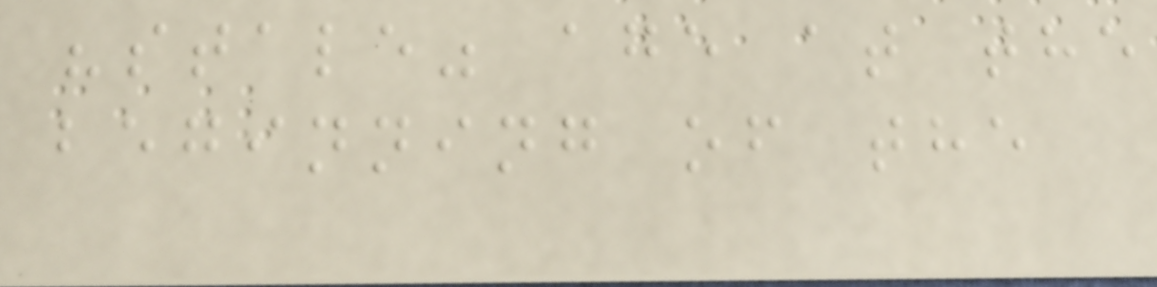"stale" age at the
beginning of the
